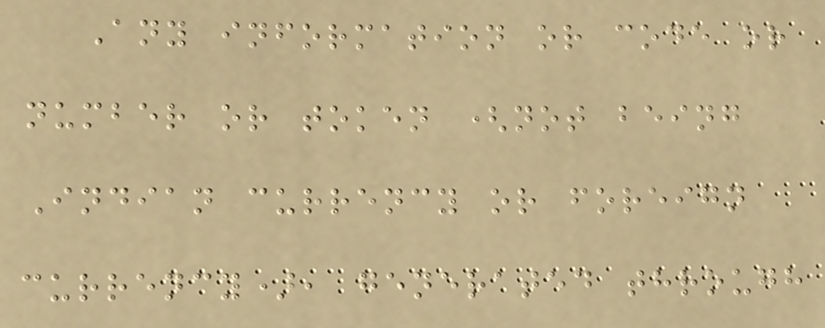Any information or code or
number or token (not being
Indian currency or foreign
currency), generated through
